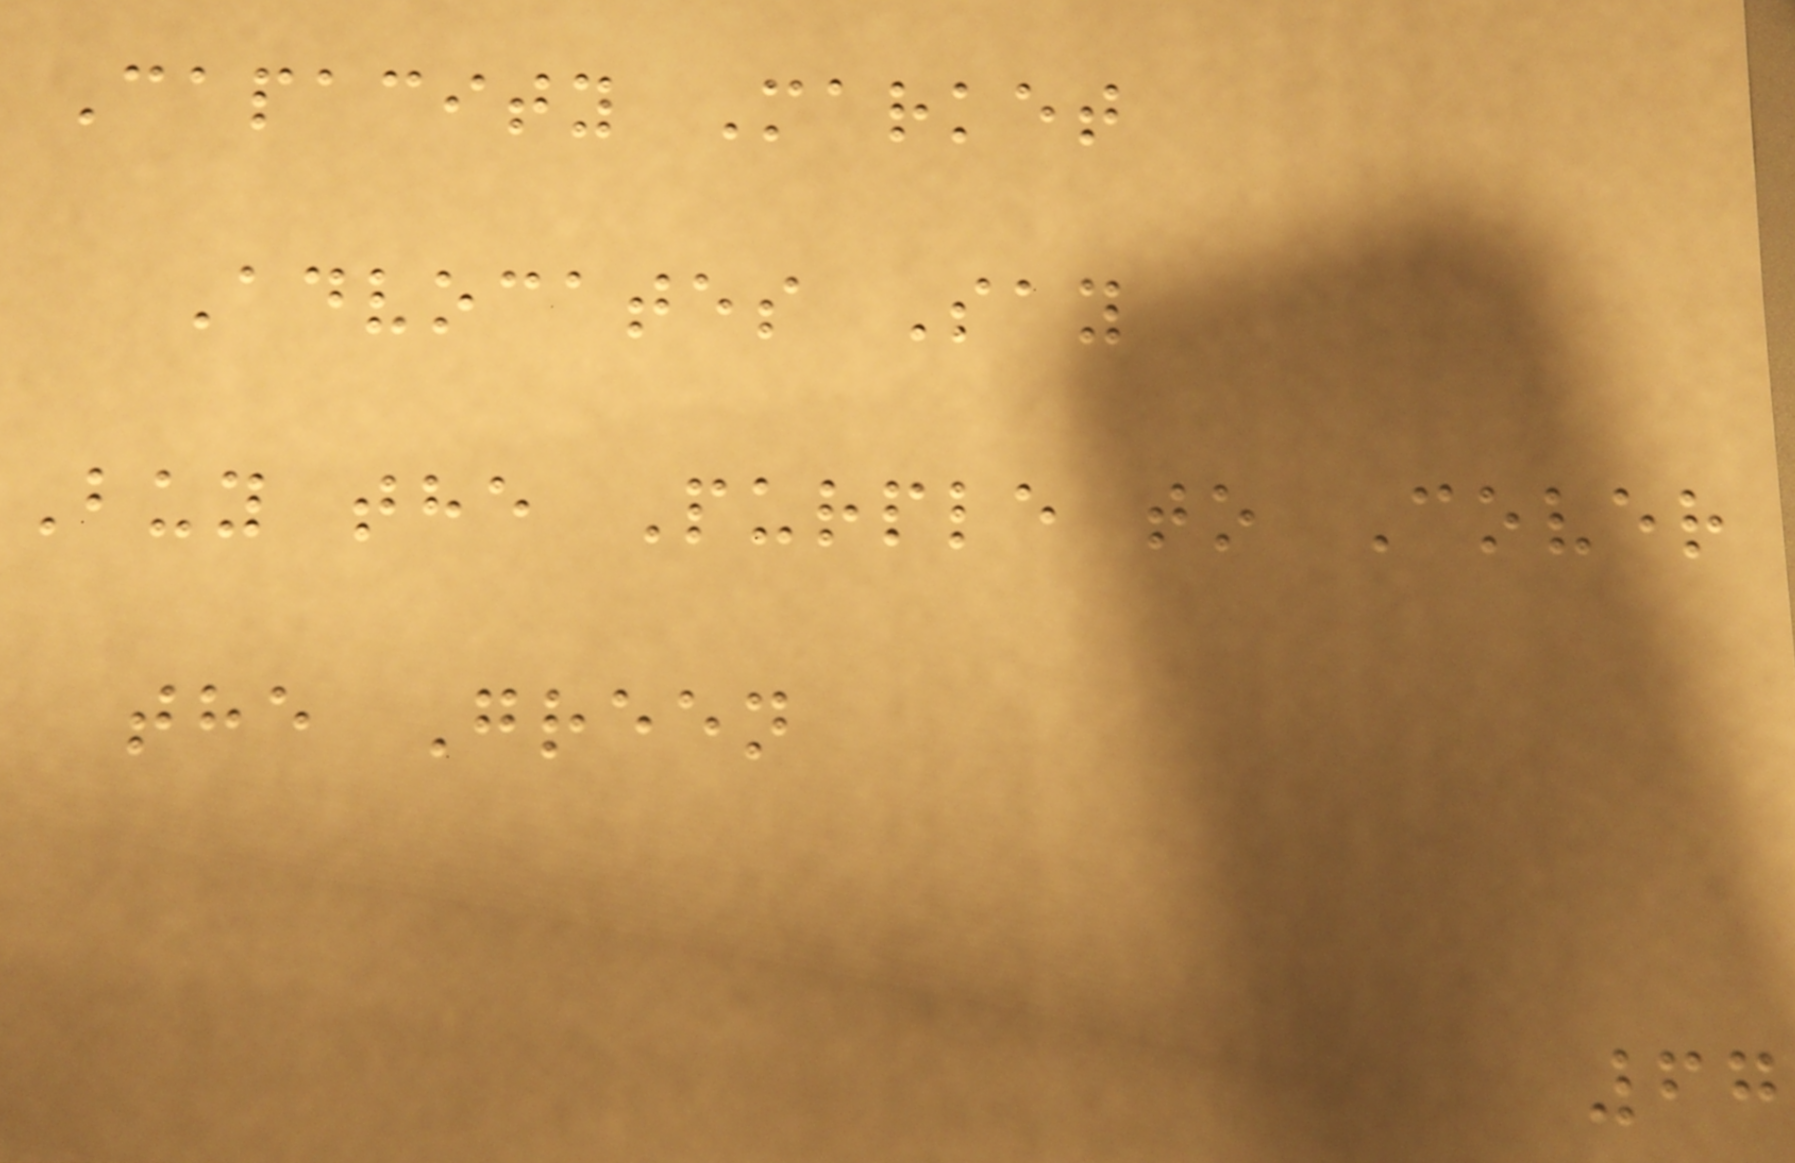Capacity Market
Advocates Say
Buy the Purple to Cover
the Green
67
